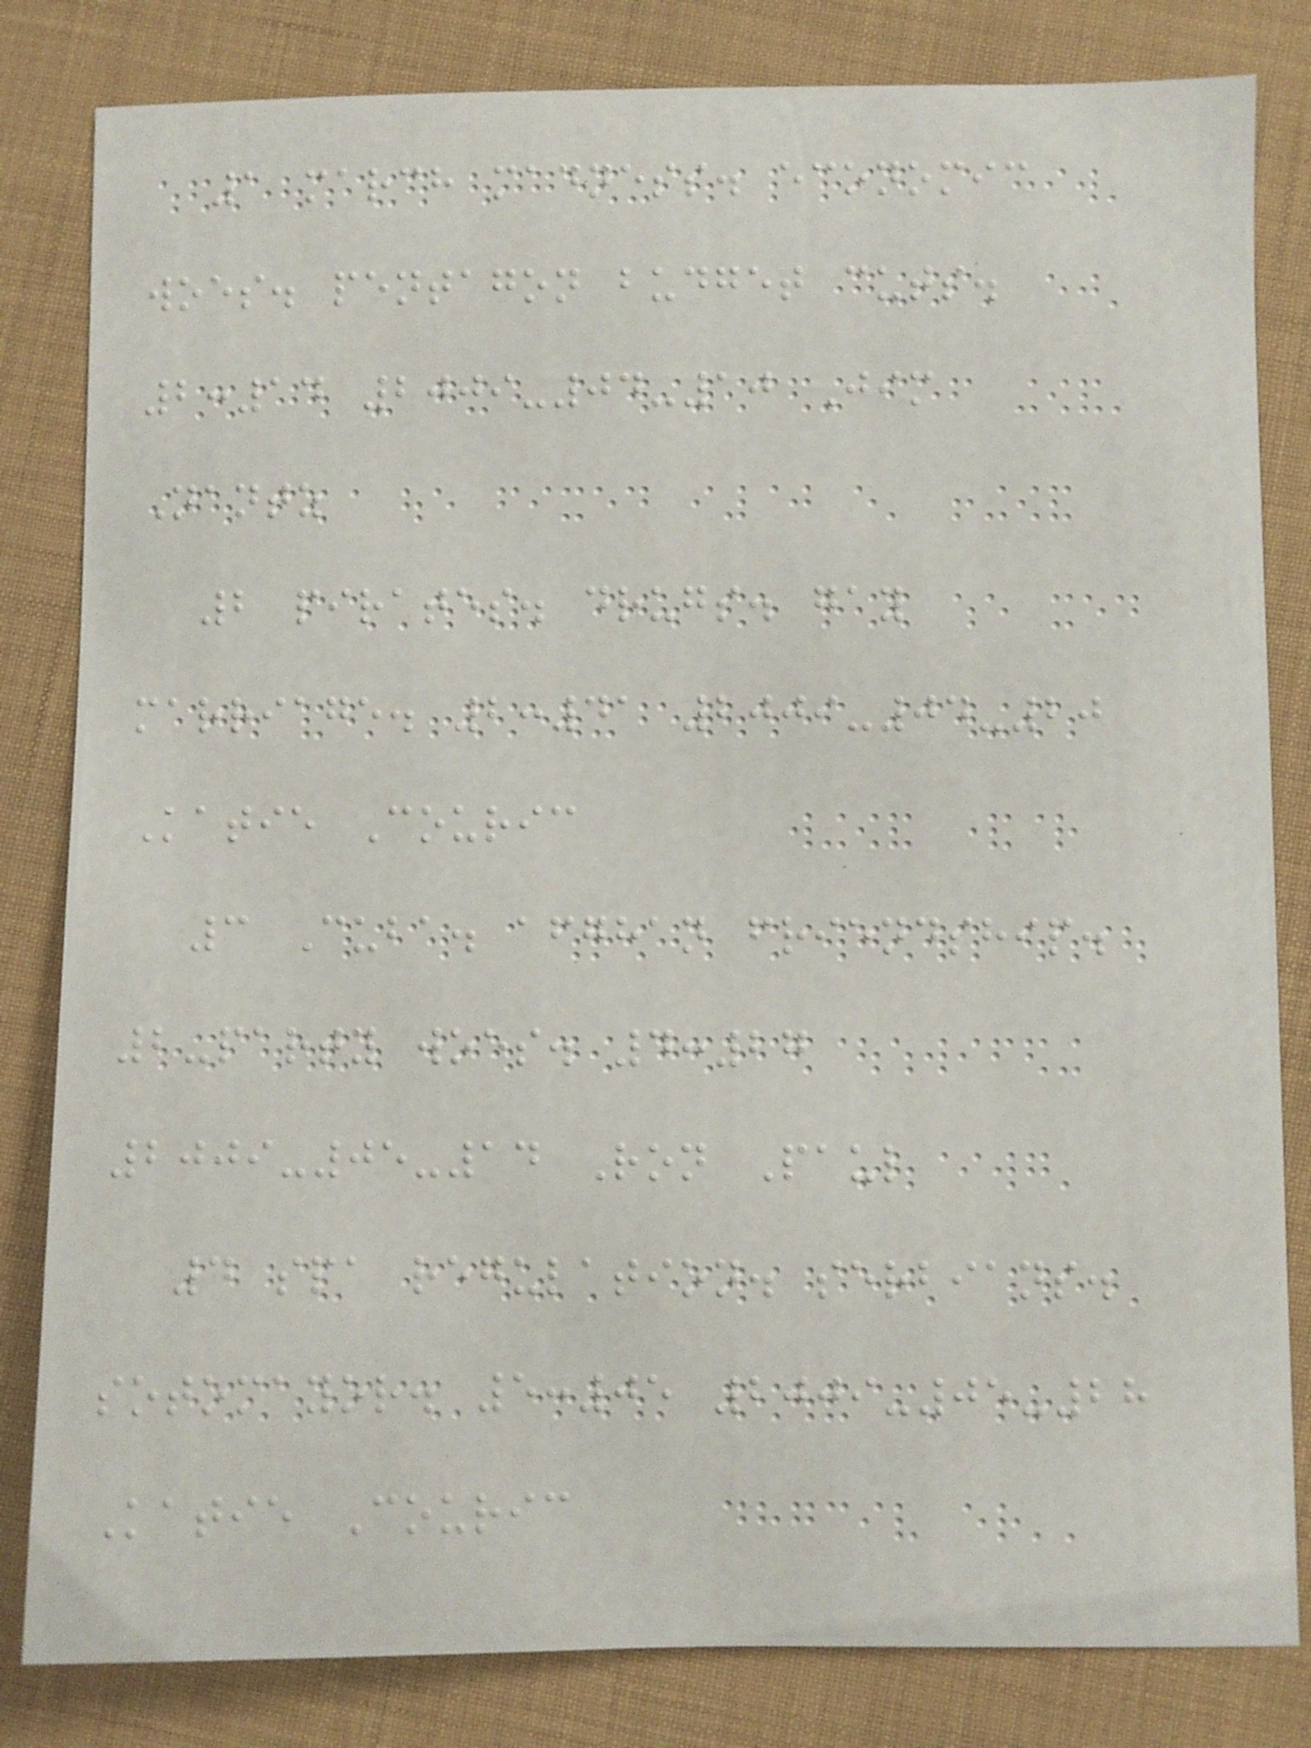1 march madness. economic
woes. pentagon budget cuts.
2:14 2009-04-10 Jim
Nantz
2 pirates. drugs. gay
marriage. 2:41 2009-04-20
Katie Couric
3 Cuba. afghan friendship.
2-party woes. 4:27
2009-05-14 Ron Paul
4 spa regulation. serbians.
sotomayor. 5:05 2009-05-28
Katie Couric
